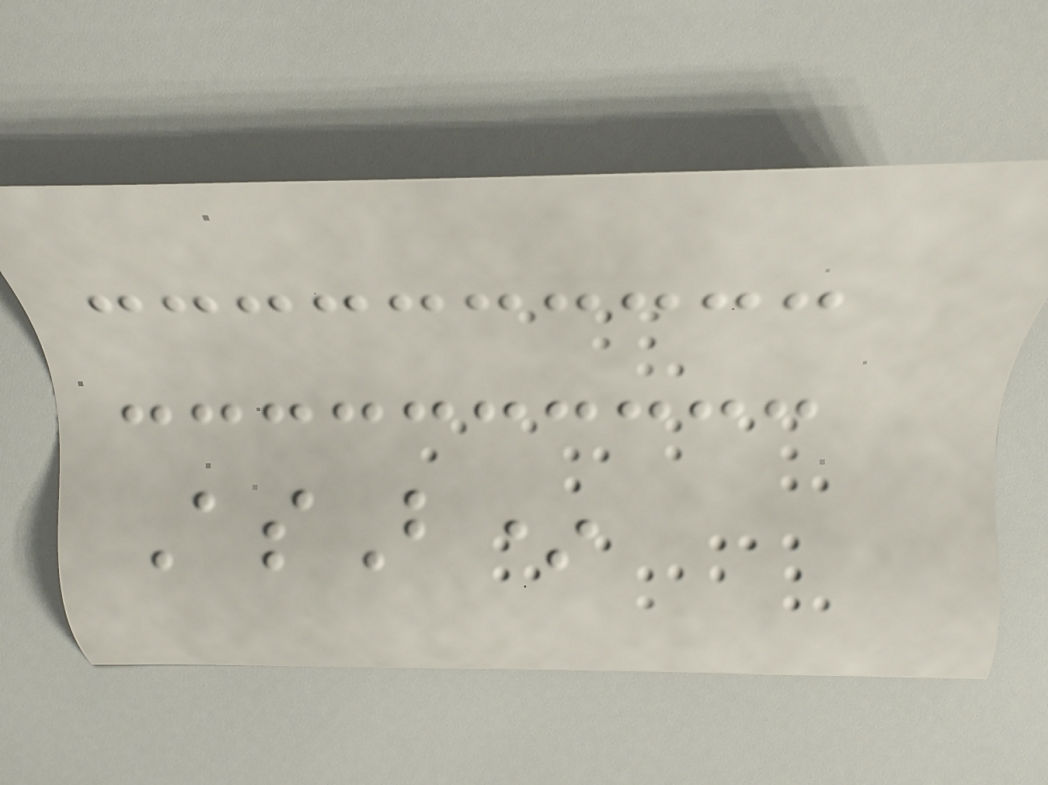AsB*
